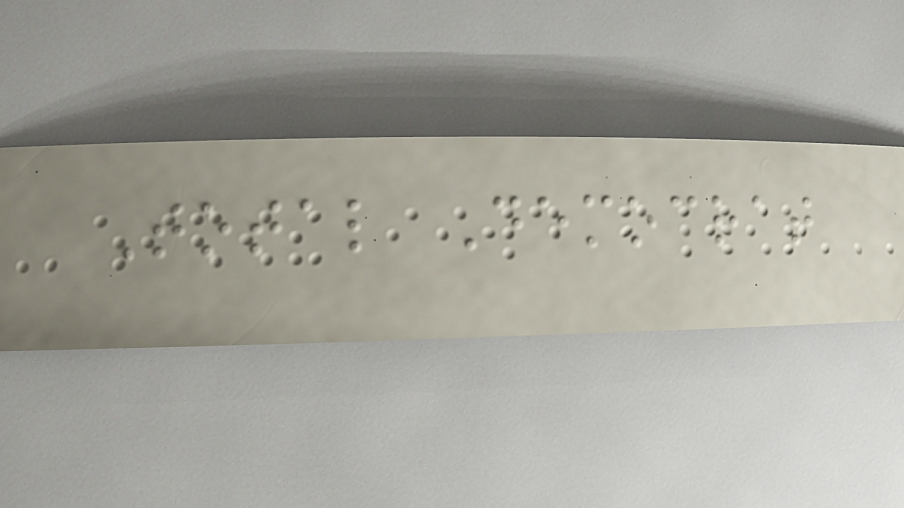Total Democrat
